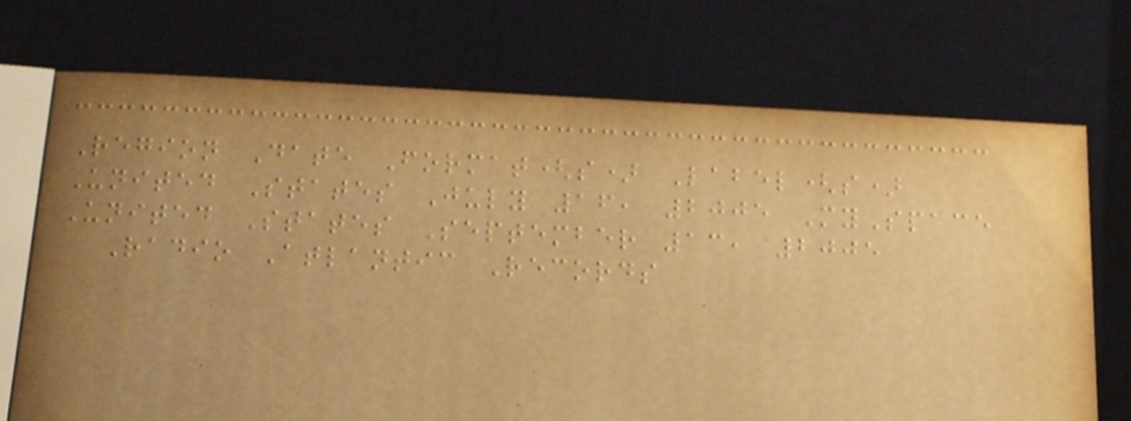Region Date Format(s) Label(s)
United States July 16, 2005 MySpace
United States September 13, 2005
Radio Atlantic Records
